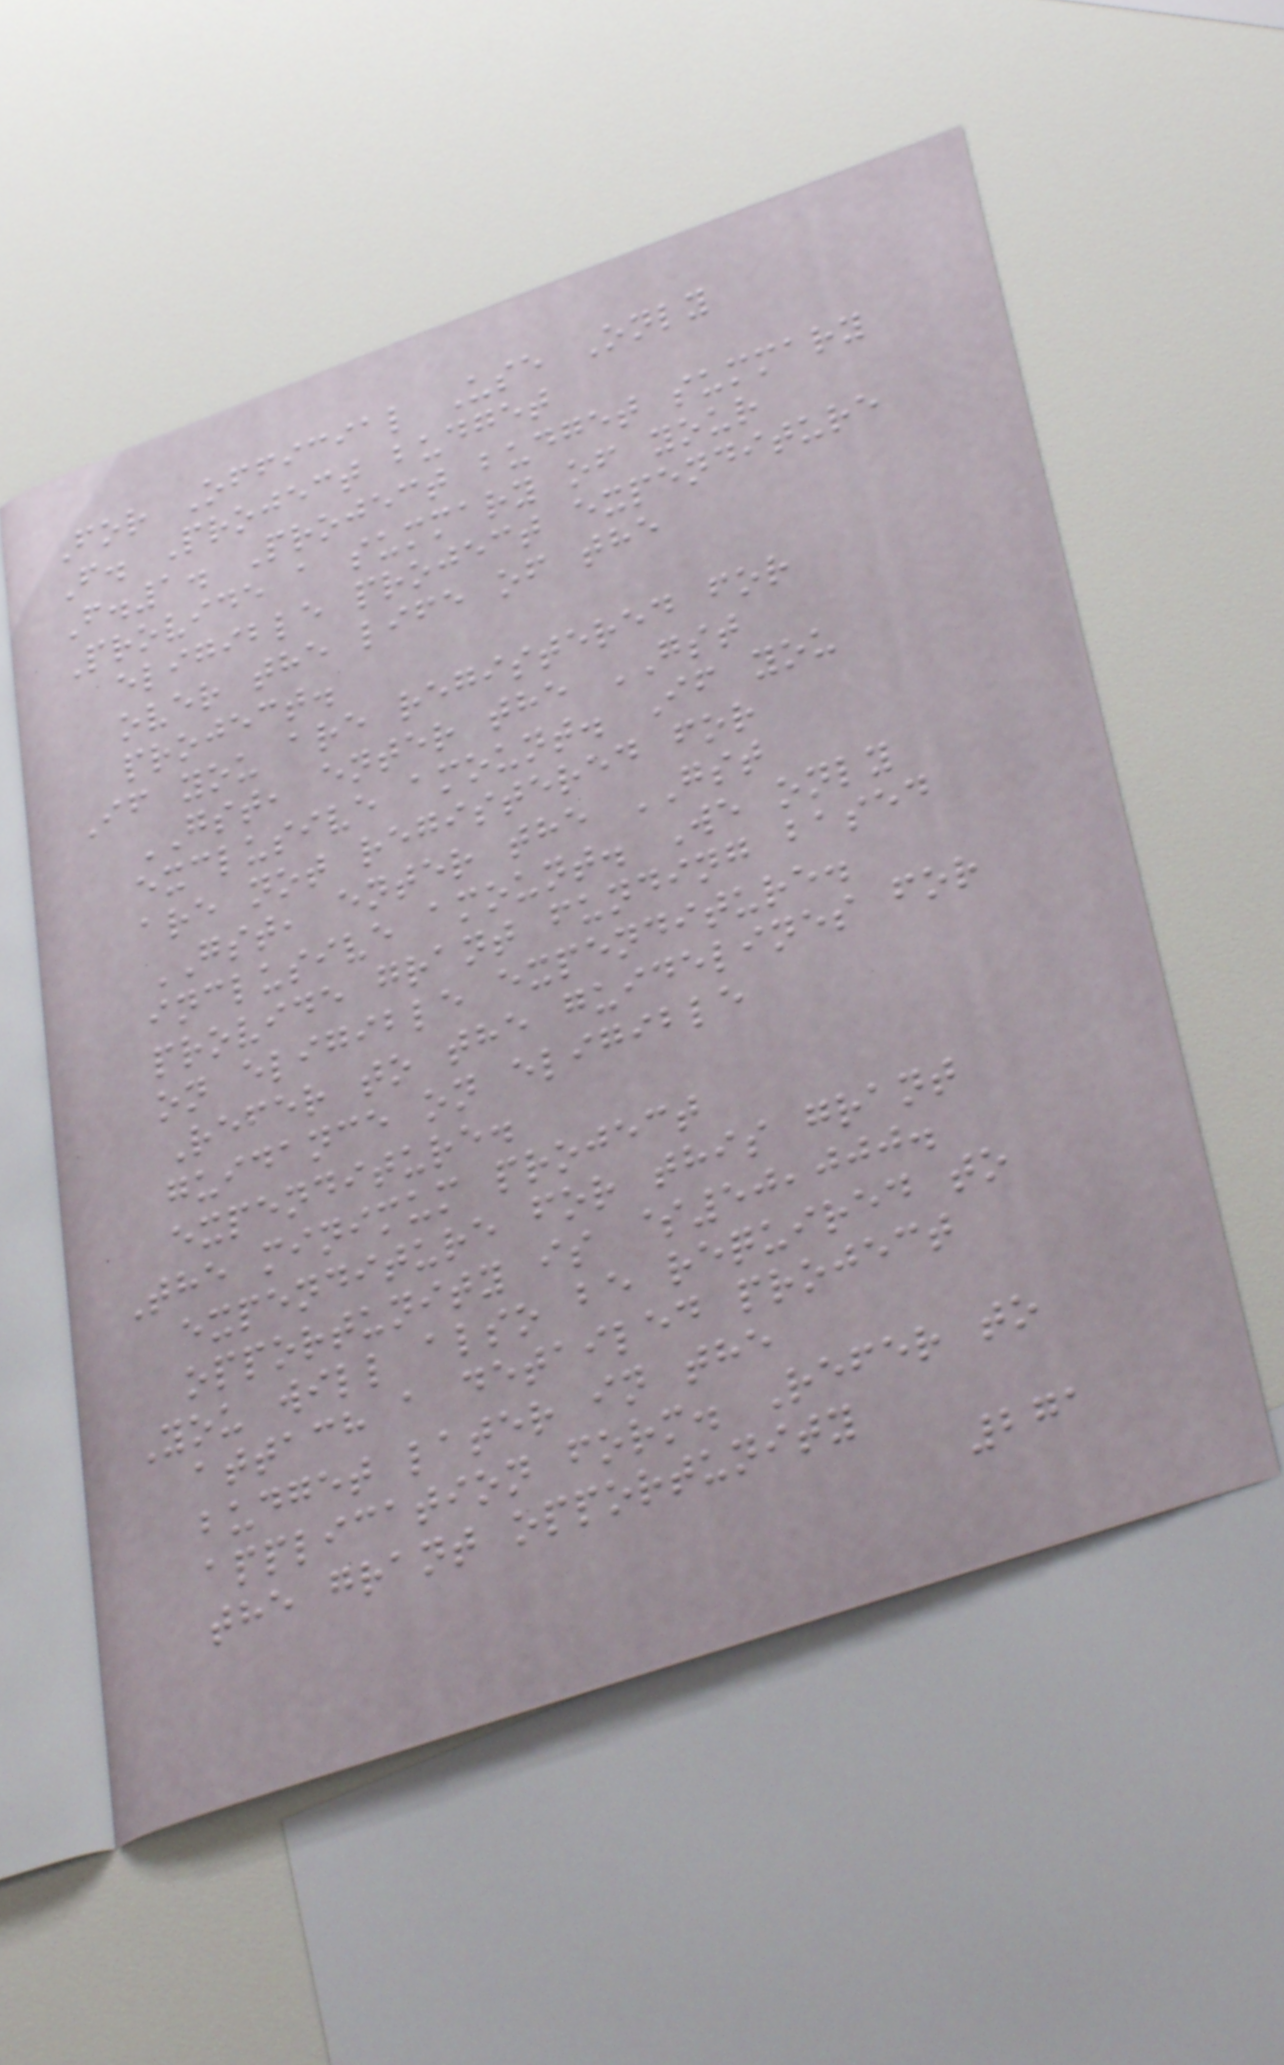For Official Use Only
F. Project budget
F.1. Project budget summary
Provide a summary of your
eligible project expenditure
over the life of the
project.
If you are registered for
GST, enter the GST
exclusive amount. If you
are not registered for
GST, enter the GST
inclusive amount. We only
provide grant funding based
on eligible expenditure.
Refer to the guidelines for
guidance on eligible
expenditure.
The minimum project
expenditure for this grant
opportunity is $50,000.
You will also be required to
attach a detailed project
budget later in the
application form. Refer to
the grant opportunity
271
